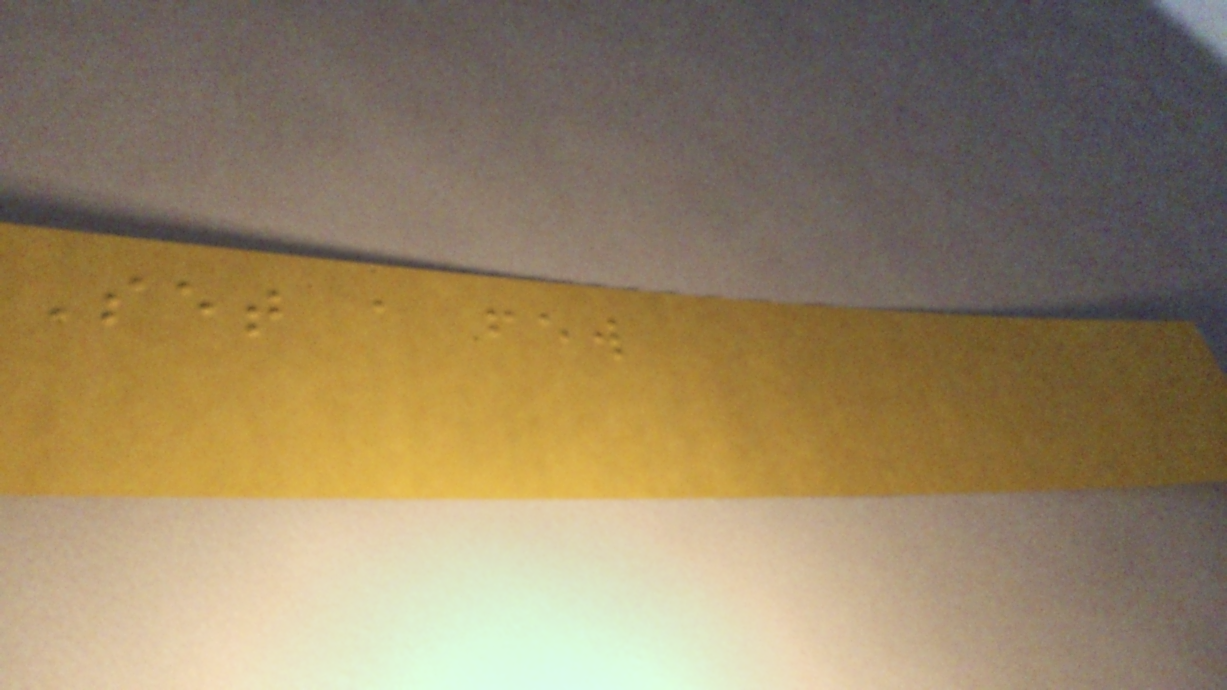Set a few
